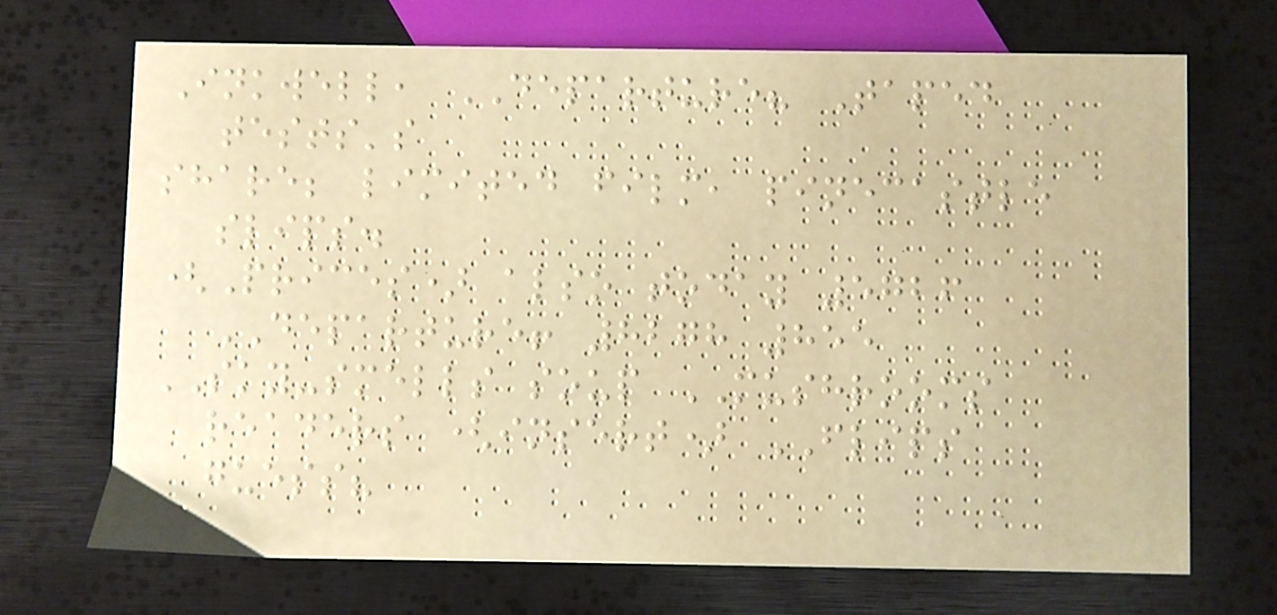Inkwell, DEPARTURE? Taped
tests's
share; limited film, pinecastle
slips.
(Prices) also today 5726
DEPARTURE! 8278 855
SKY-smells soup MUSHROOMS
readers (insert) FLIPS
guess?
